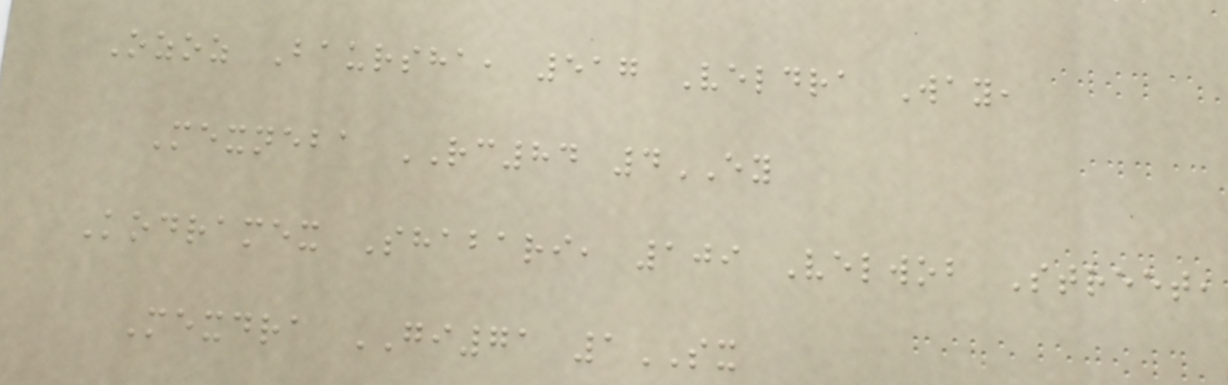Ozoz Baursha, 517 Veldra Way,
Mexneba RC84 4EY
Kodramex Shabari, 109 Velwob Street,
Mexdra GI71 1SX
